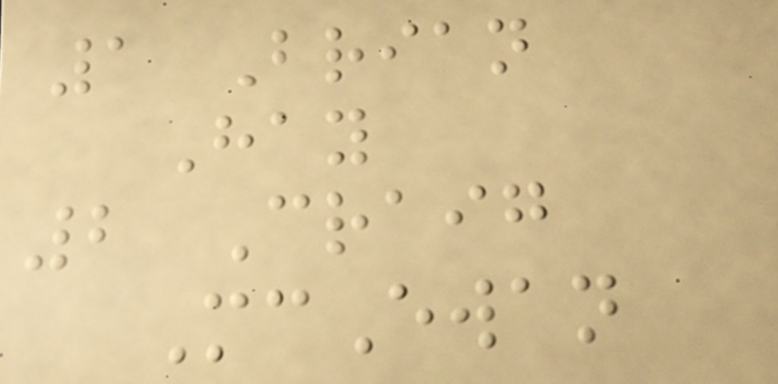1 Brian
Hay
2 Craig
McEwan
